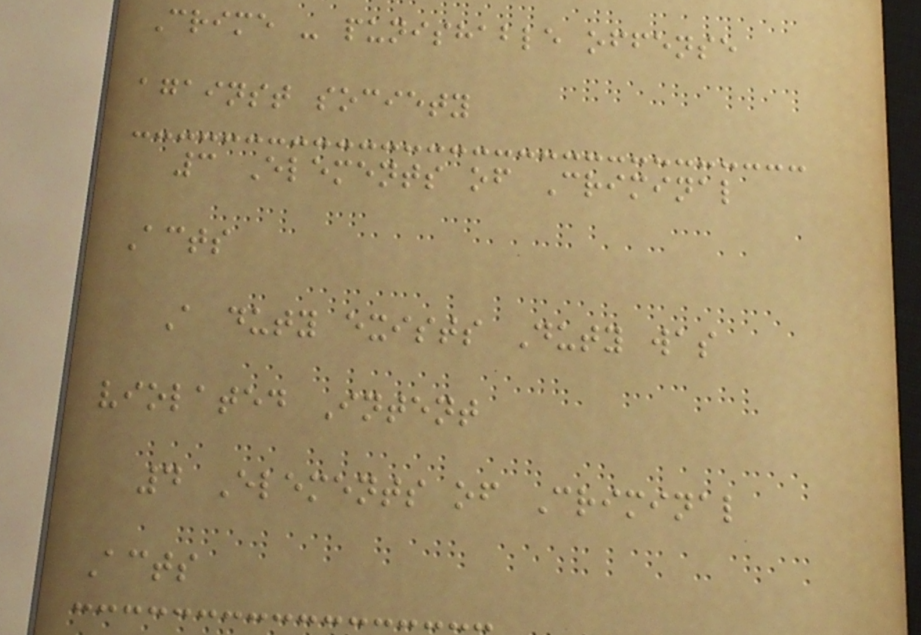Crime - punishable offense
against society
3 Elements of Criminal
Acts
A duty exists Duty was
violated Intent
4 Elements of Criminal
Acts
